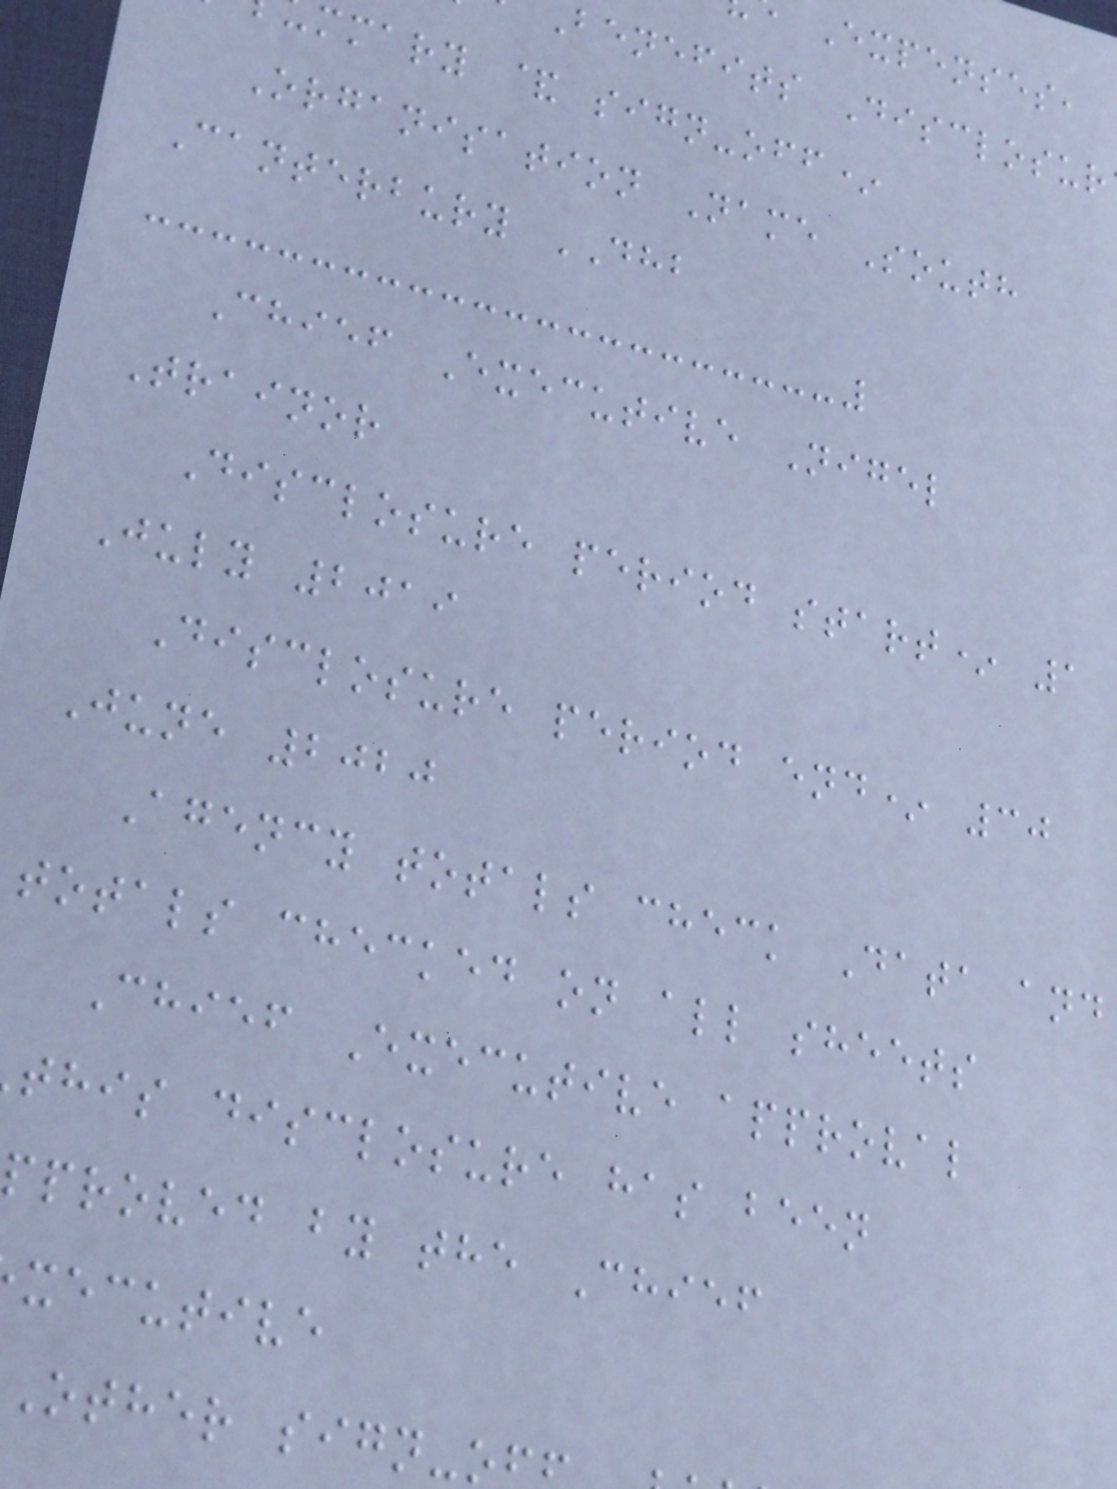Expenses,
benefits Disclosur
mmary & sign-off*
Organisation Name South
Canterbury DHB
Chief Executive Nigel
Trainor
Disclosure period start* 1
July 2019
Disclosure period end* 30
June 2020
Agency totals check Data and
totals checked on all sheets
Chief Executive approval
this disclosure has been
pproved by the Chief
xecutive
Other sign-o
